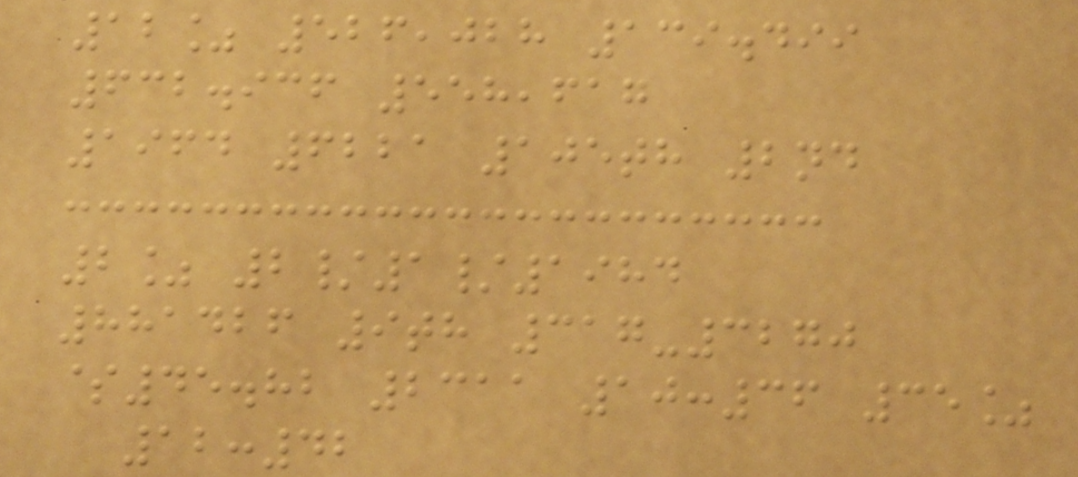12% 526,028 139.499
632.936 558,617
1964 6221 105th 2nd
2% 2/1/1984
881426 9th 317-3270
$45.82 2311 10:36 35%
12:42
